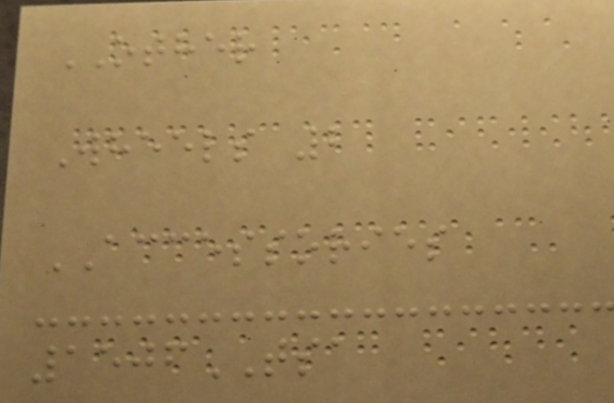OTHER
Wheels 2
ACCESSORIES
1506TSA
